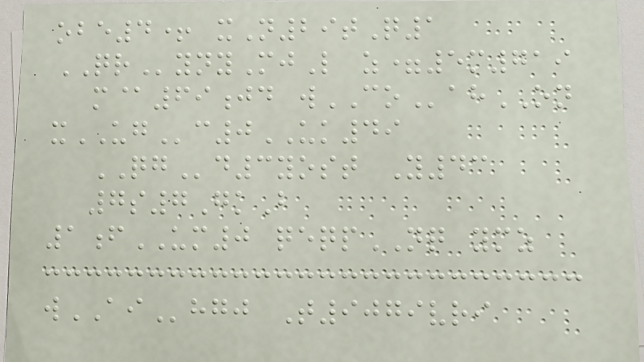obe4+ xN29tQ1
QRynyMjL z=5m719
m@69jd wCOahON
xUGc0UK49
QGd3yost Y43
7s7GkB
1fUM0 qeqpNQ ymz
wAIhgj T9079vri
